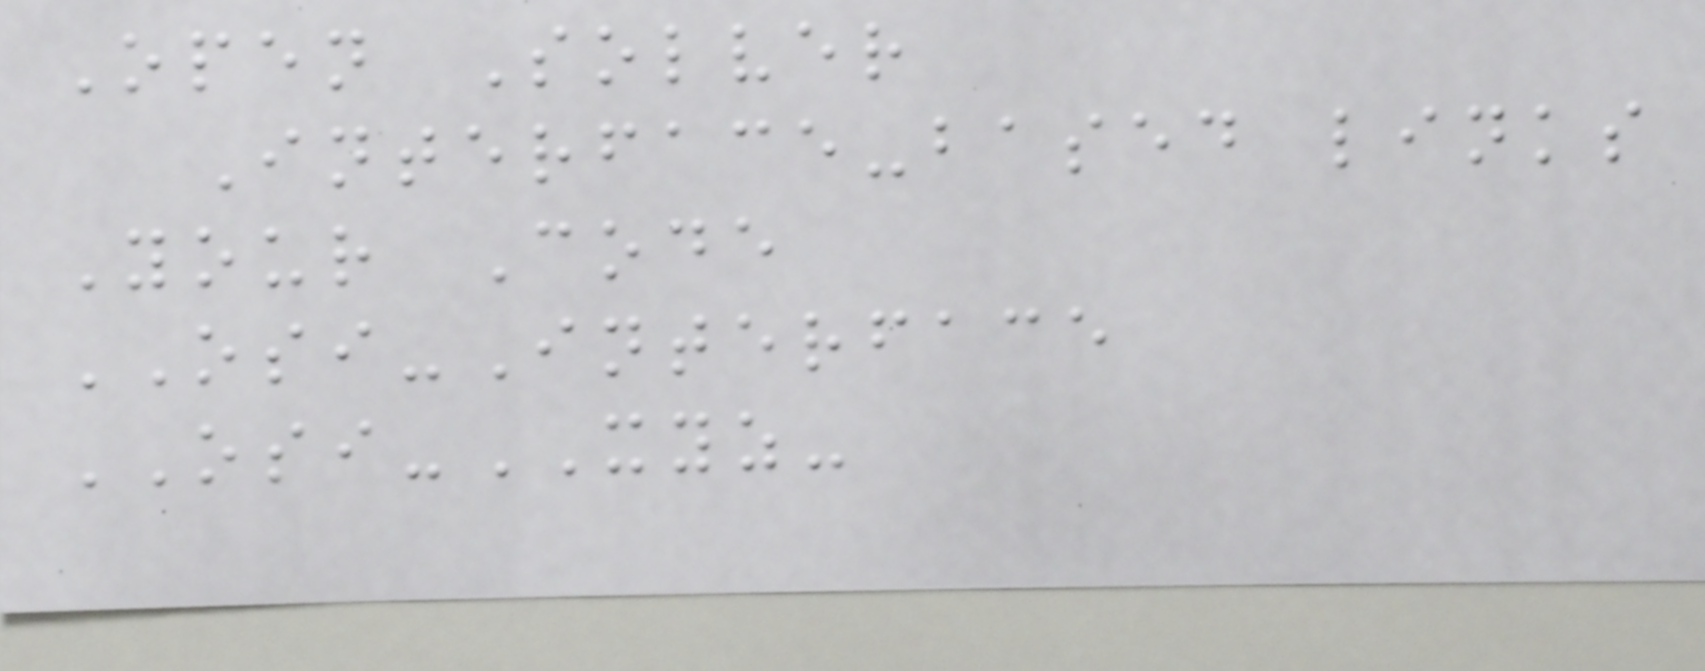Open Solver
Interface-based links
Your Code
OSI-Interface
OSI-XYZ-
